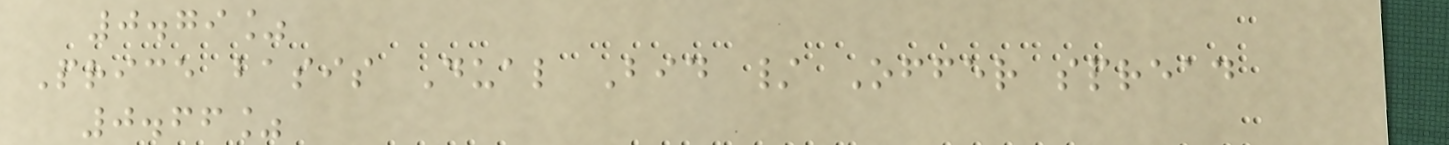0.79%
Price basis Dual Bid / Offer spread
0.66%
